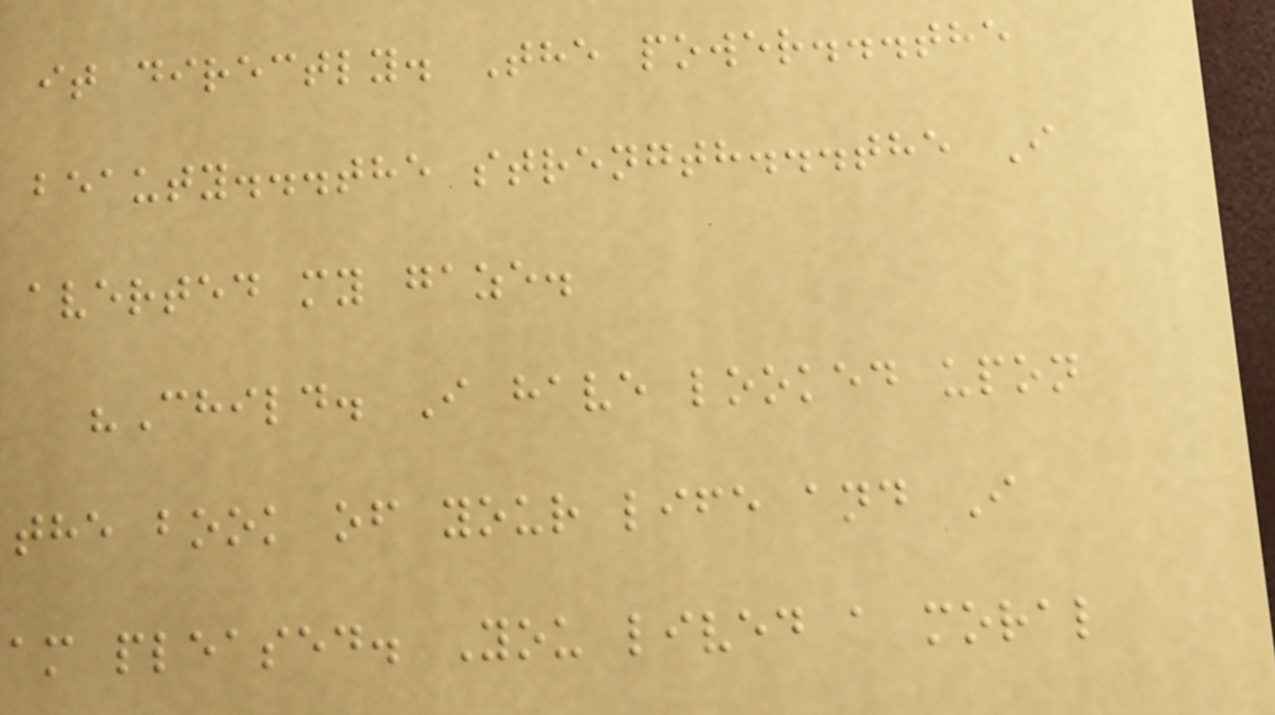it directly. The power...the
beauty...the strength...the I
averted my gaze.
"Child. I have looked upon
the book of your life and I
am pleased. You lived a moral
